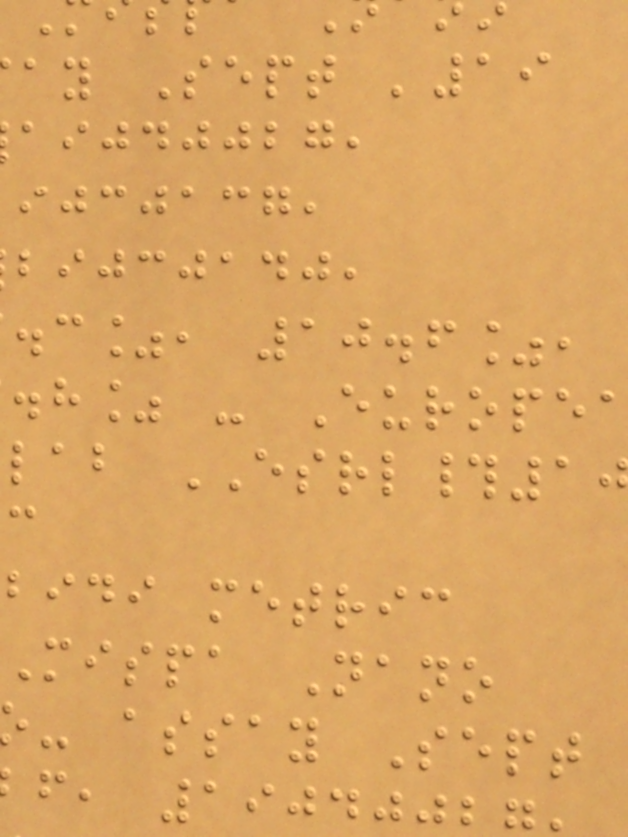ay Sept '19
aijdjjbg,
ijcjacg,
bijcjadj,
.c%, 10.6%,
.h% - Europe
lab ESRL#1
bidi metric
Mispa Nano
- assay Sept
f, 1904
